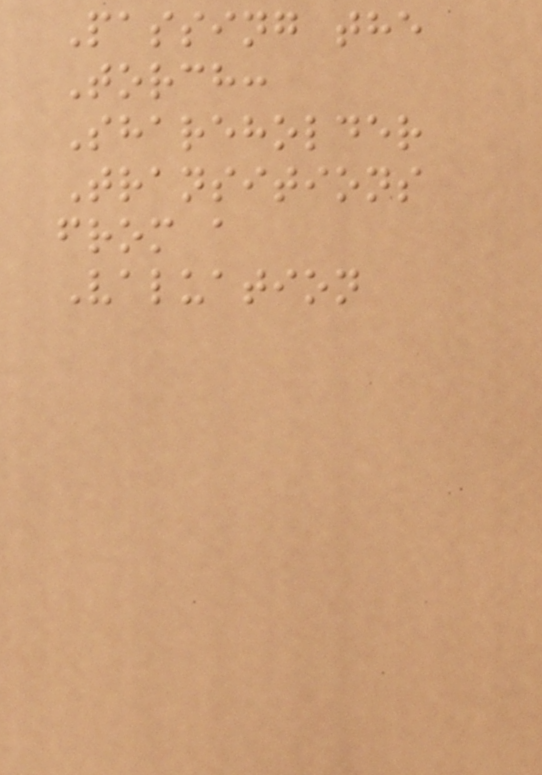Passing the
Torch:
Shareholder
Transitions
from a
Valuation
